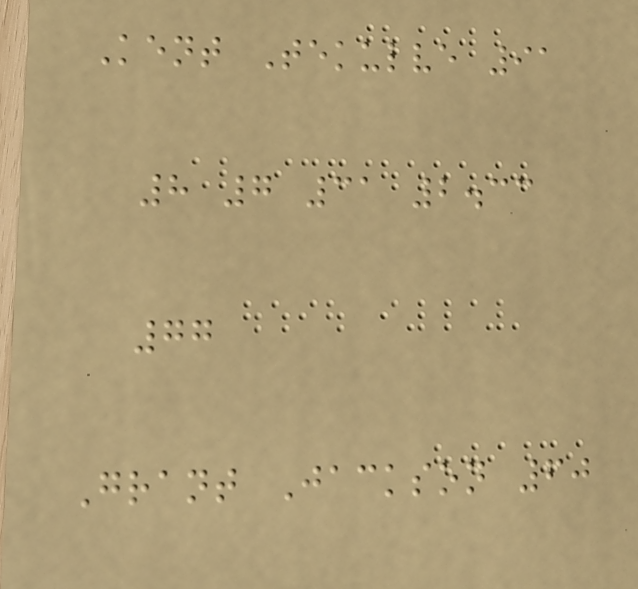Kent Tekulve 91
8 7 31 2.33
77
Grant Jackson 60
